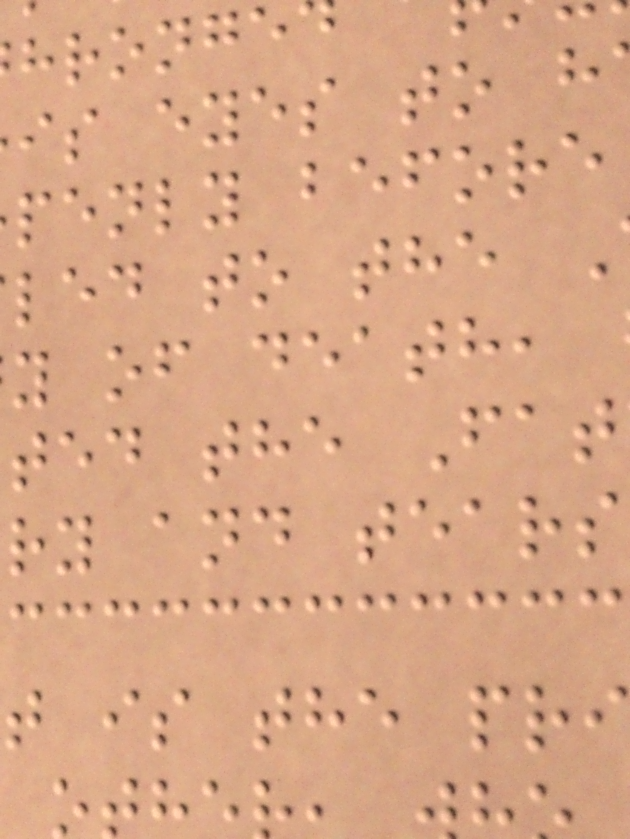is eyes to h
penly before
led to the
y of death,
ted the Fat
ry and tears
t is the pri
